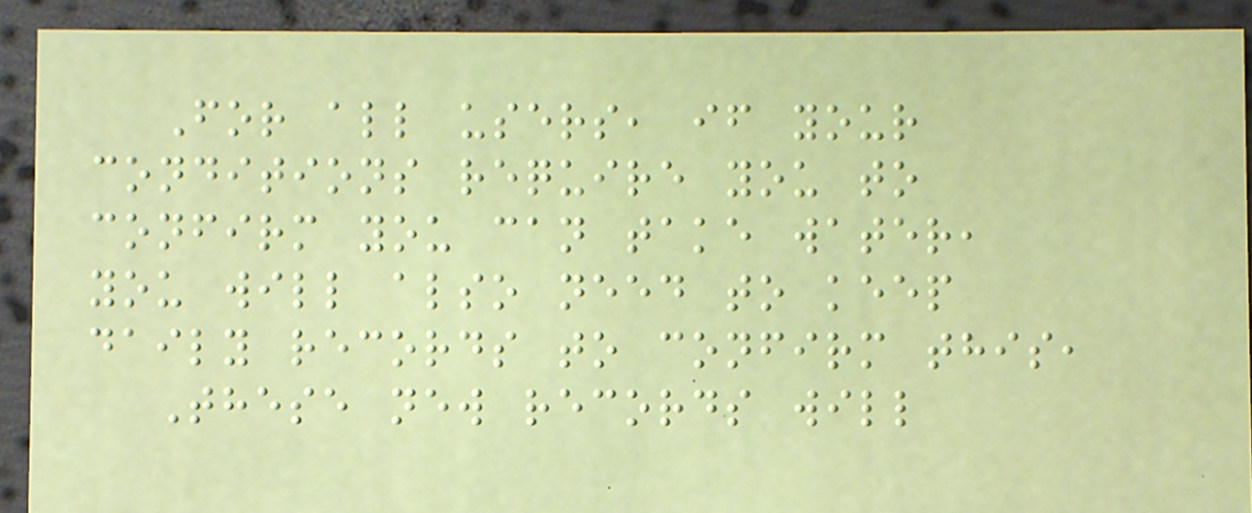For all users, if your
conditions require you to
confirm you can take water,
you will also need to keep
daily records to confirm this,
These new records will
